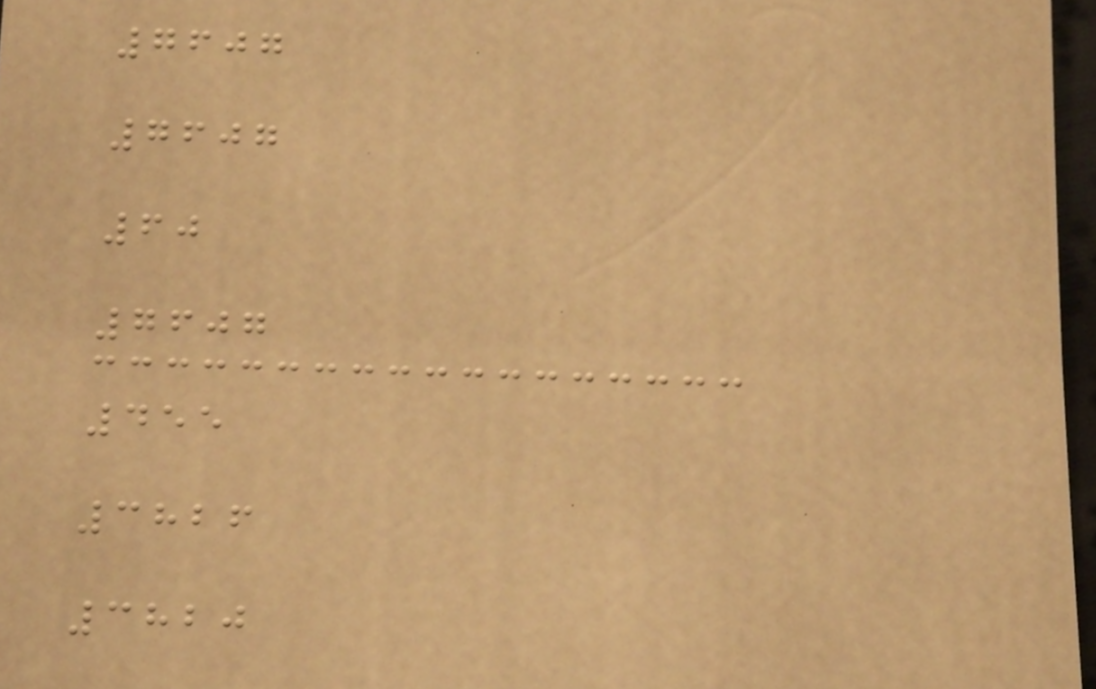7607
7607
60
7607
455
3826
3820
